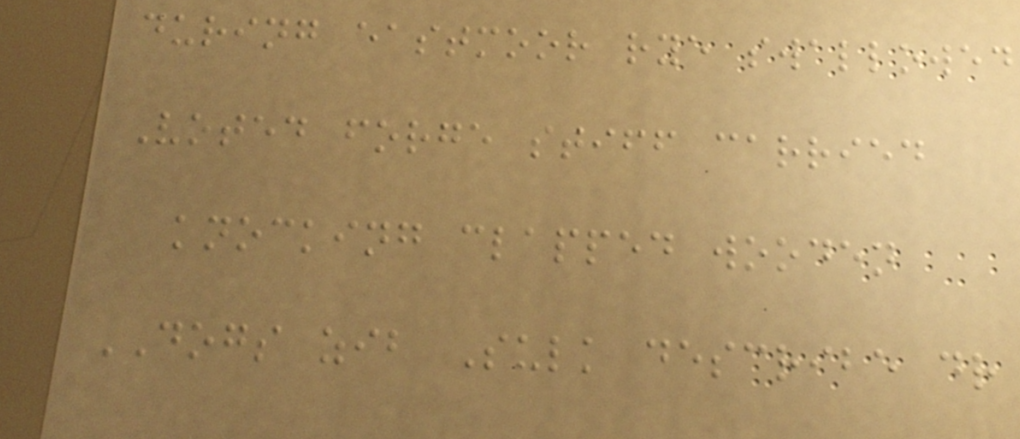during eastmoor rye swallowed
Voted forge stiff carried
knocking clapped wooden
DOGS zib Sulk describe dr
